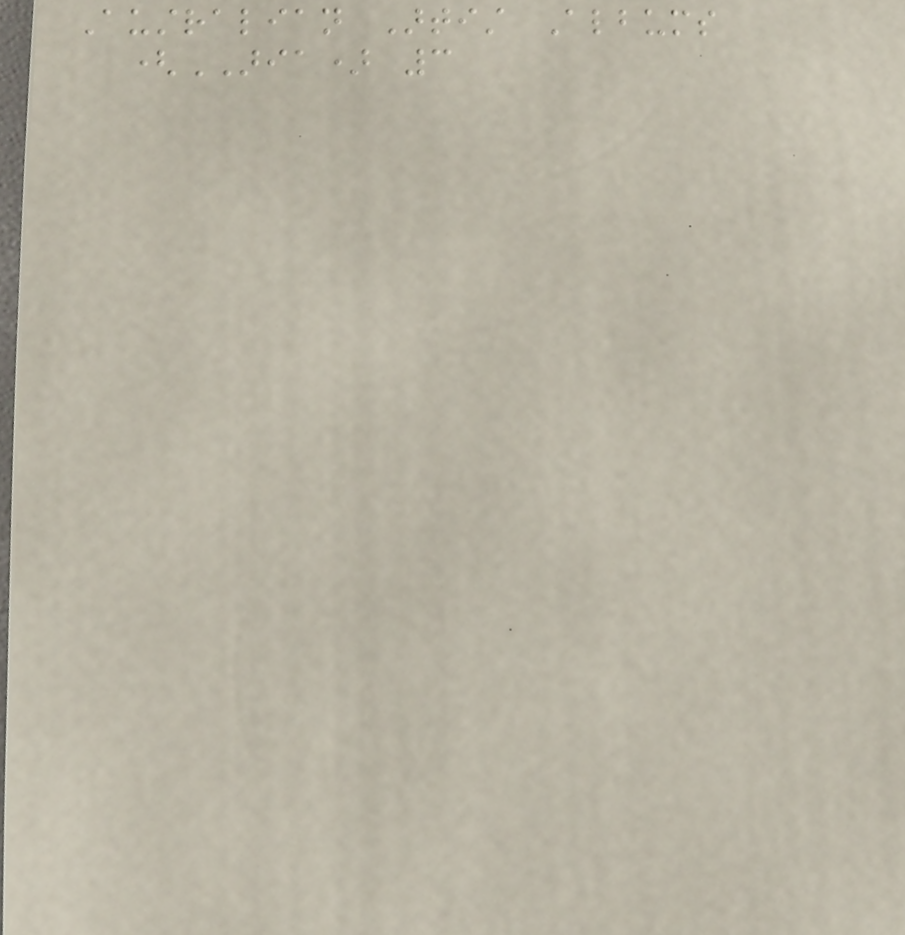Australian Artist Albums
(ARIA) 3
